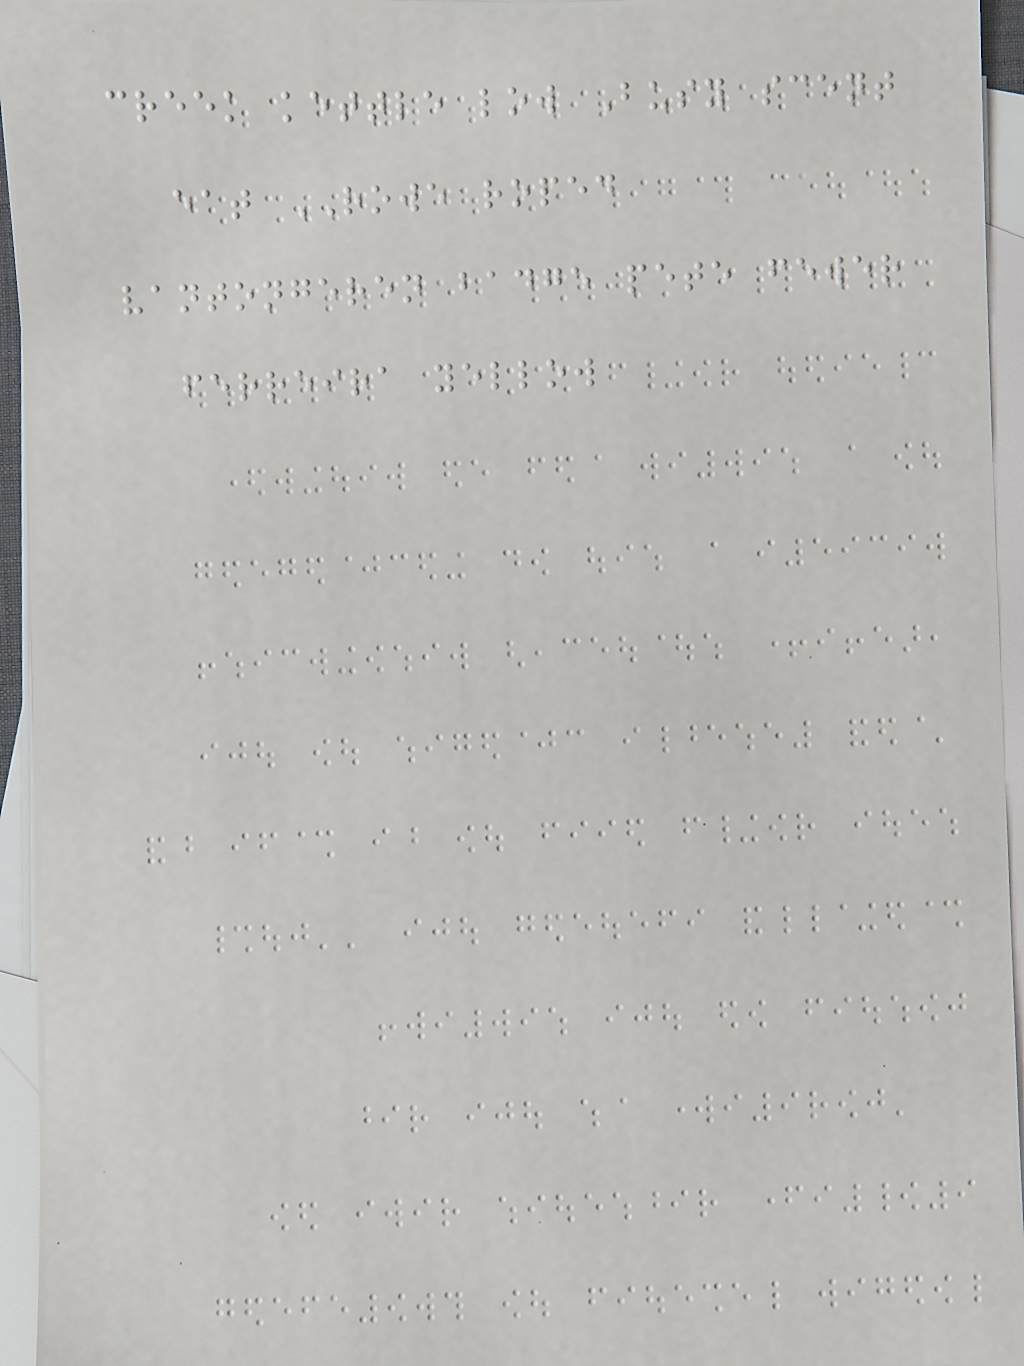creek kettle low Busy scent
eat ROWE roped
vantongeren badge pete fewer
ferreira yellow
